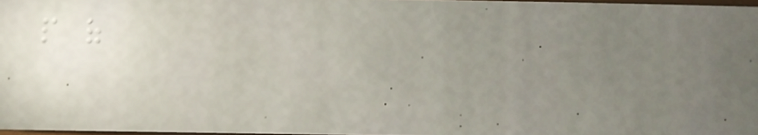people of
